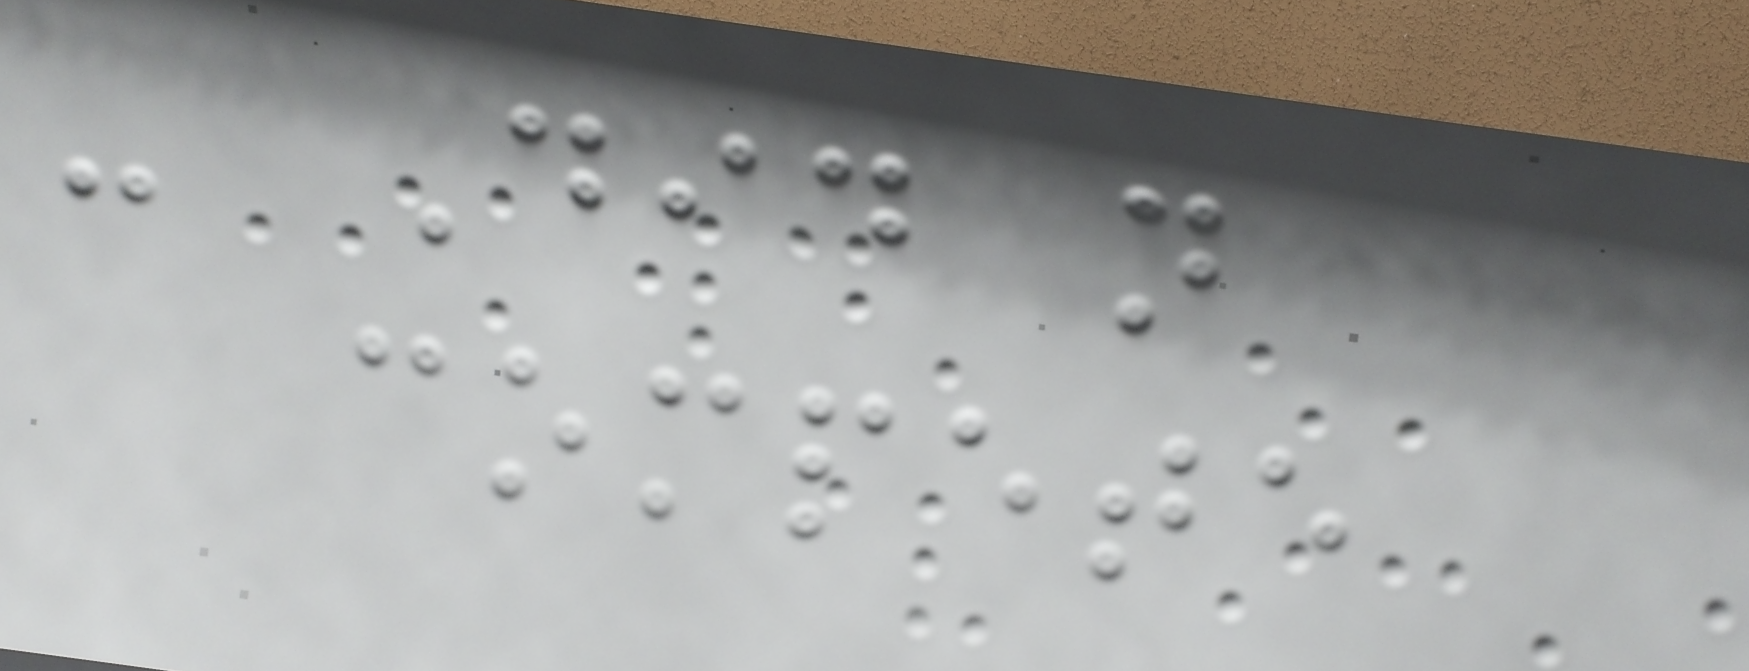- Did not
compete
